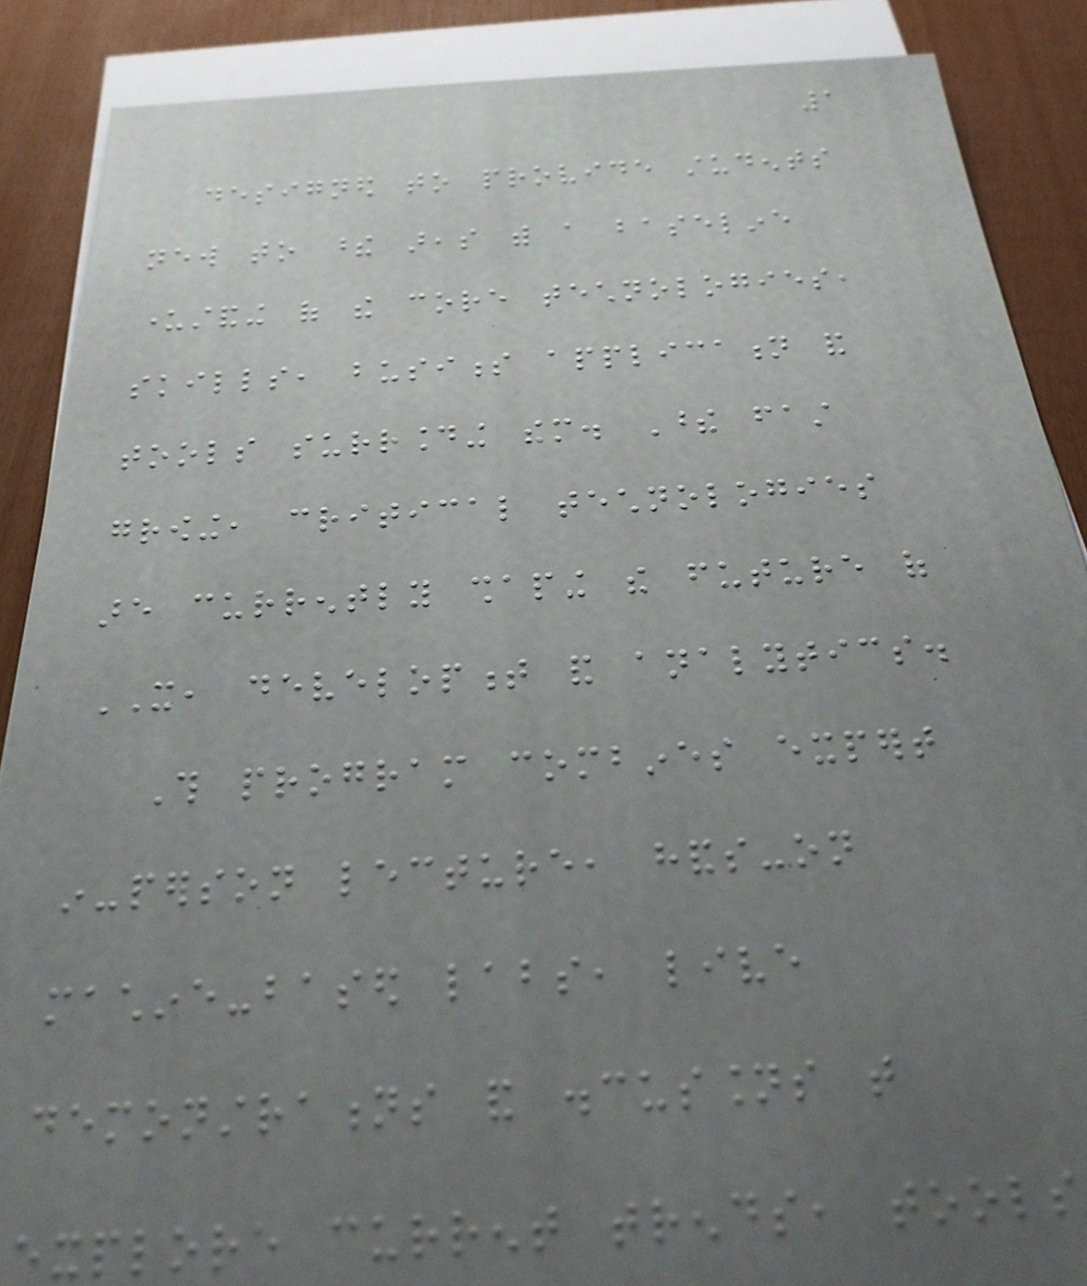1
designed to provide students
new to these areas with a baseline
understanding of the core technologies,
skills, business application and
tools surrounding them. These fast
growing, critical technologies
are currently shaping the future of
IT, development and analytics.
This program combines expert
in-person lecture, hands-on
machine-based labs, live
demonstrations and discussions that
explore current trends, tools
